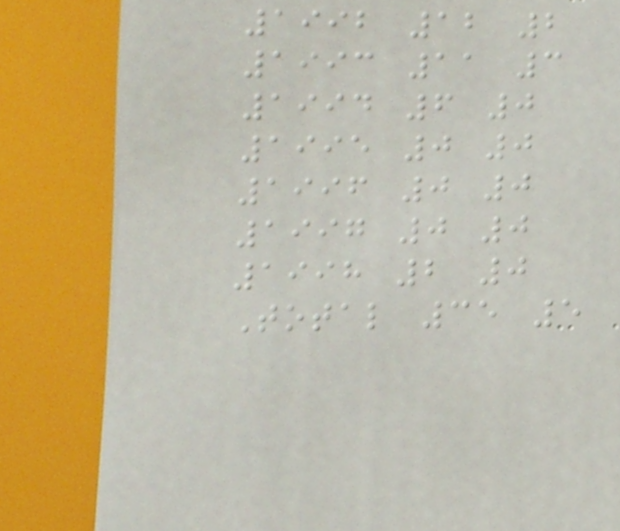1992 12 2
1993 11 3
1994 6 0
1995 0 0
1996 0 0
1997 0 0
1998 2 0
Total 35 5
